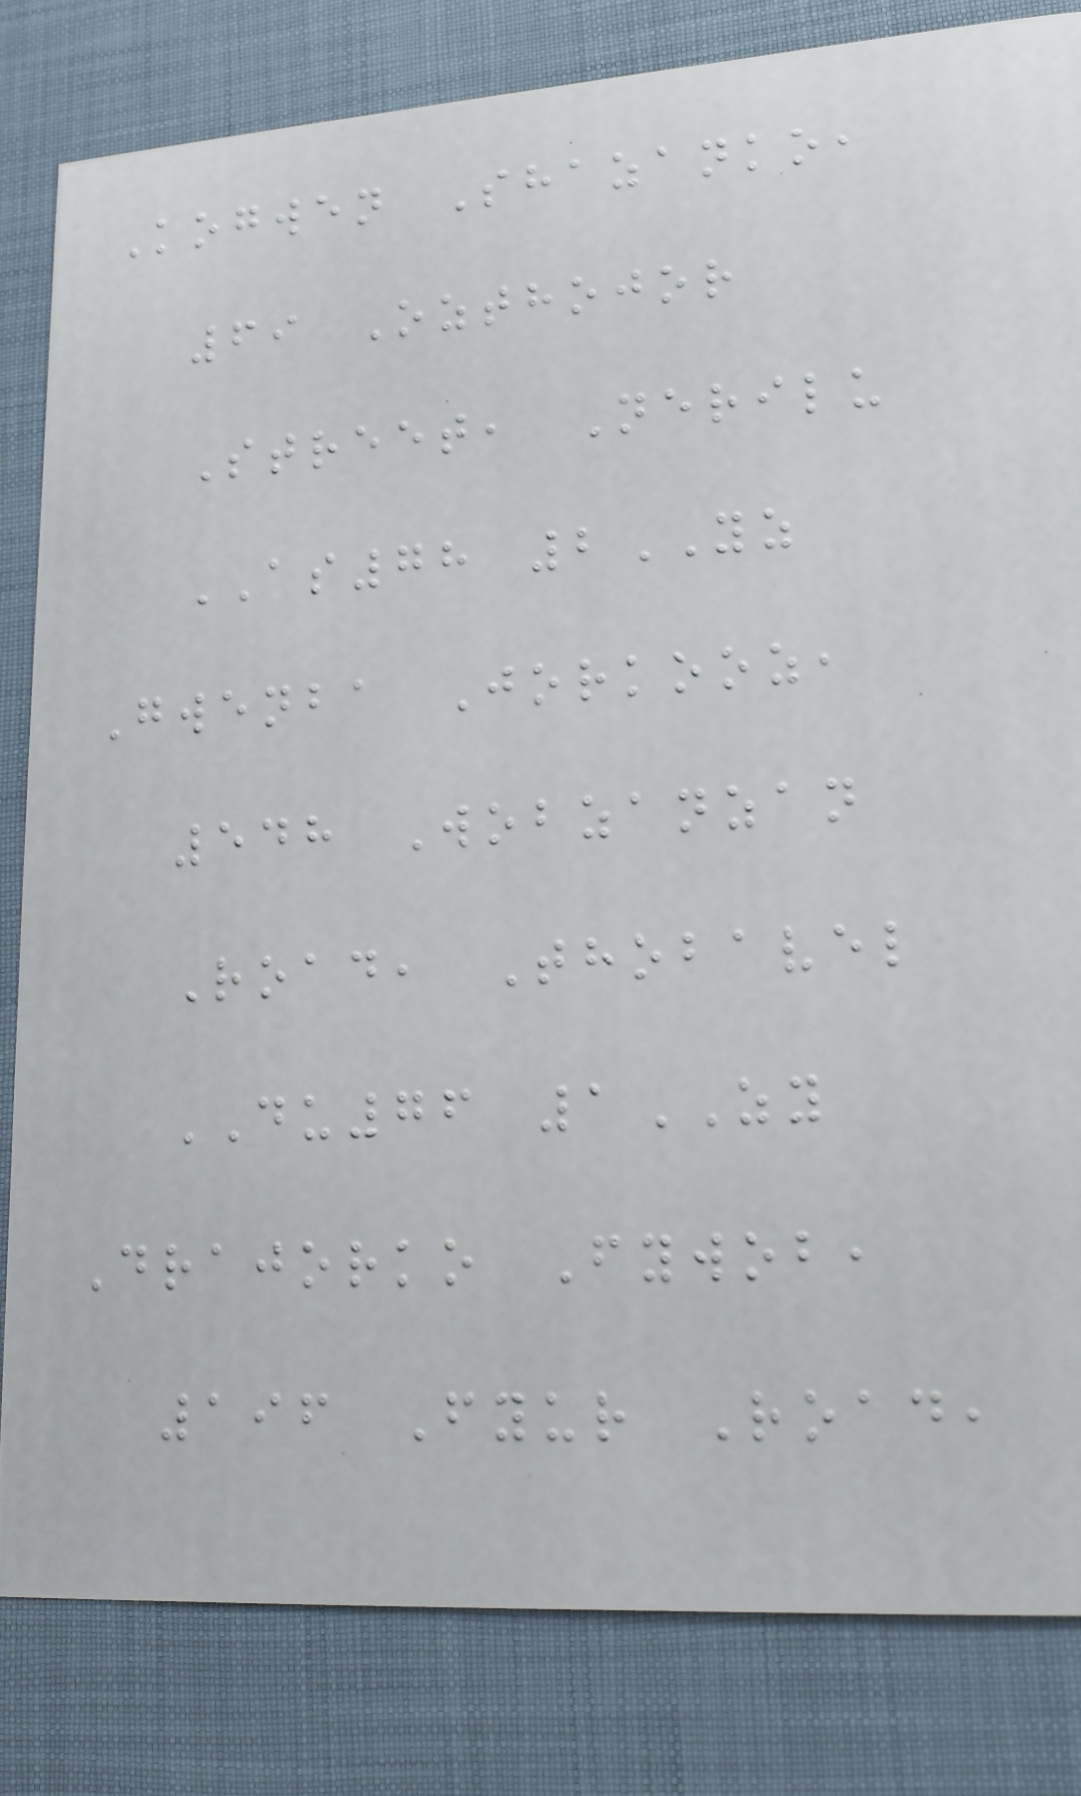Kogwen Shazanko,
69 Ozthojor
Street, Nerilu
AS78 2YZ
Gwenba Jorkooz,
548 Wobzanzan
Road, Thobavel
DU76 1ZY
Drajorko Fywob,
196 Fyur Road,
